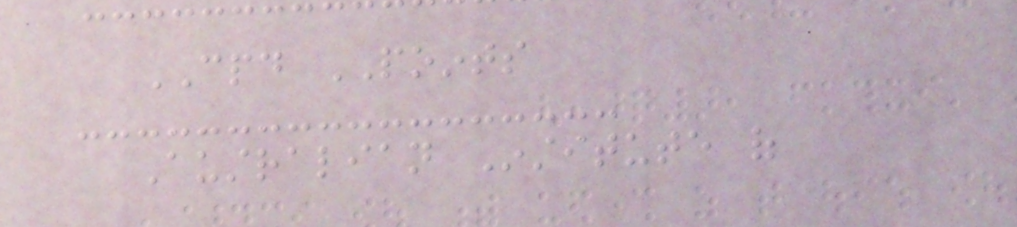CPD POINTS
Australian Institute of
